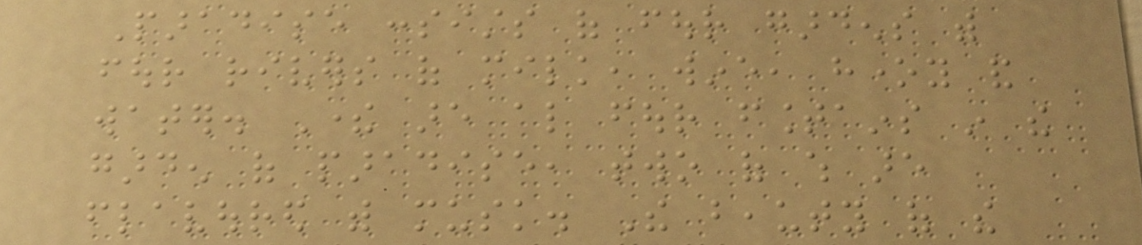Paradise consists of four gardens with
four rivers of milk, wine, honey and
water. There are also four fountains in the
garden of paradise, two of which are
flavoured with musk. The beauty of the
